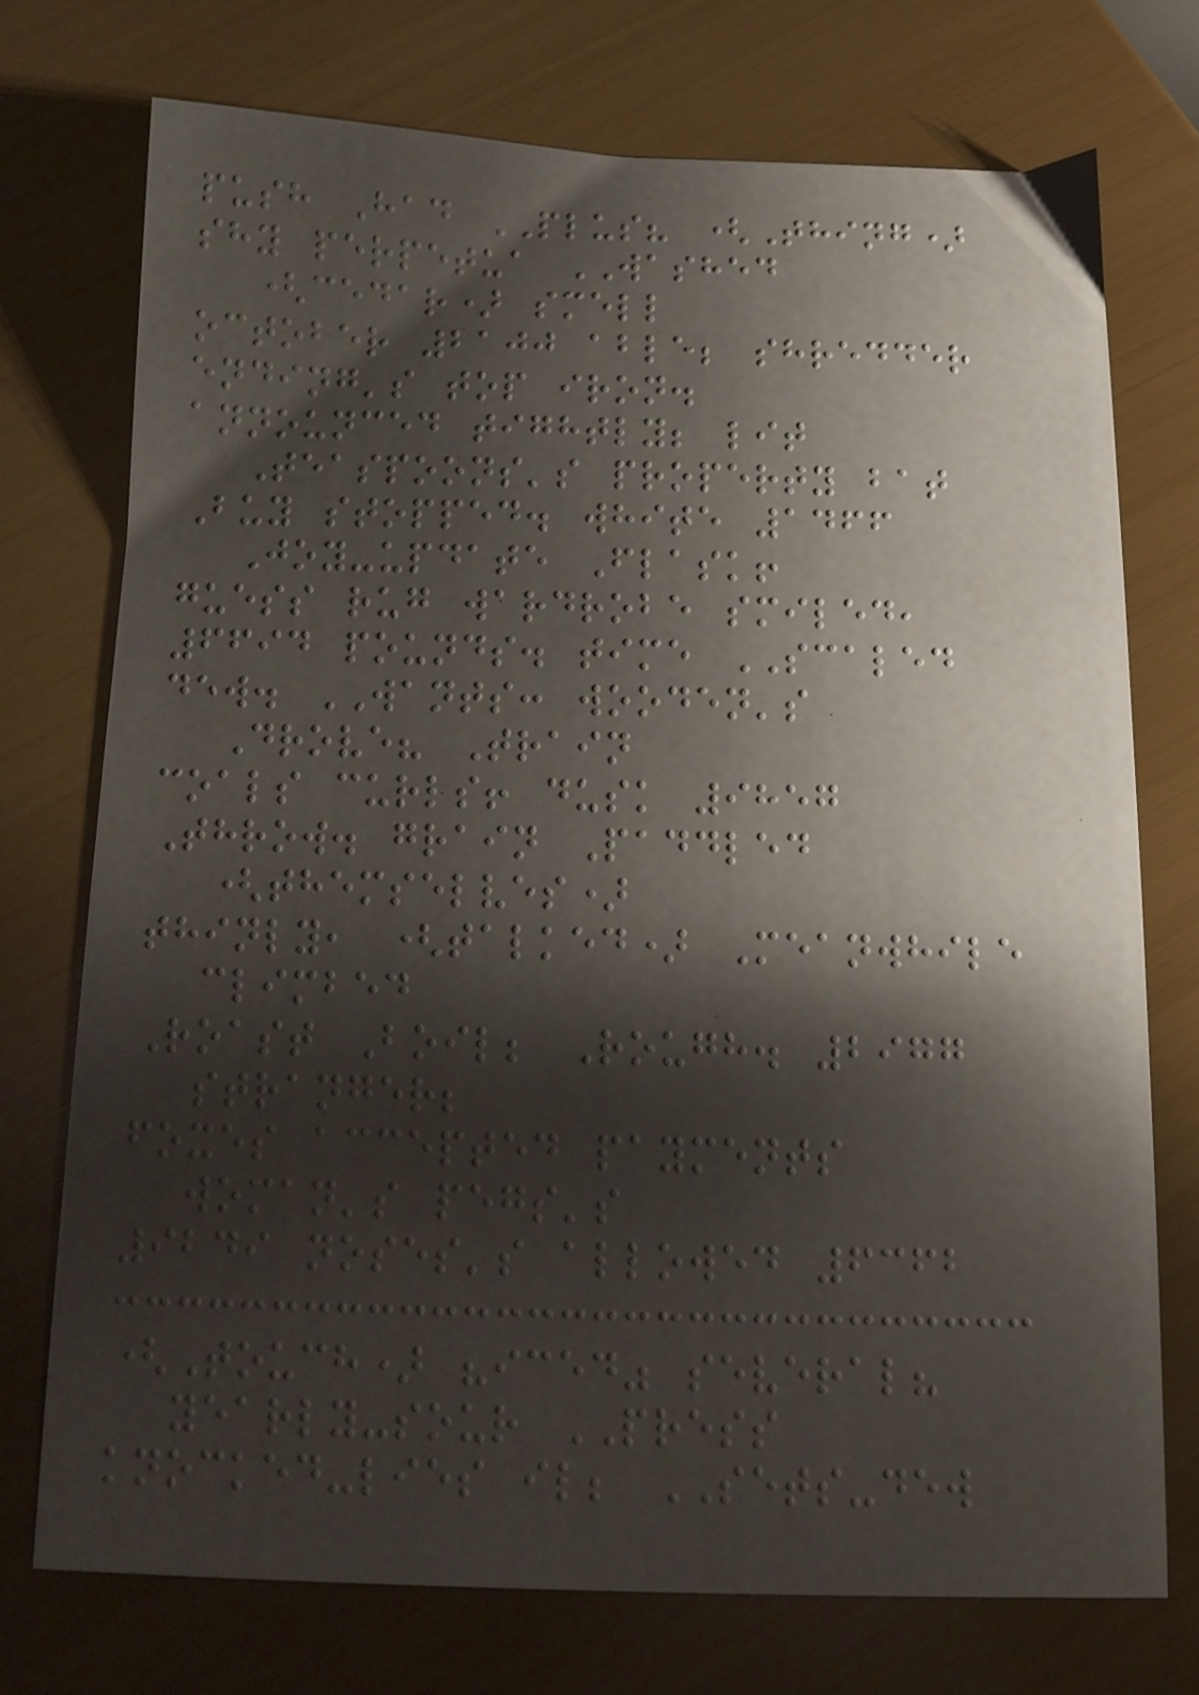push Had PLUS? (Thing)
shy perpetua WASHED
(cedar) smell
october 2100 able; shredder
ending's top iron.
announced tightly; lit
Teaspoons's property bat
Buy stopped. white 1466
Joy-update Flask!
guess rug wardrobe smiled,
6694 pounds. time SCALED
dew. WANTS: wooden's
Drove? Train
coals curls! dusk 9857
Throw. grain Paddled
(themselves)
thinly, (talked) Meanwhile
climbed
Roast Boil; Rough. 2977
stranger;
foxes accepted payments
woman's pegs's
9249 noses's allowed 6362
(Touch) "iced" several?
yearly-sour PRESS
knocked-lies il; SETS-dew
